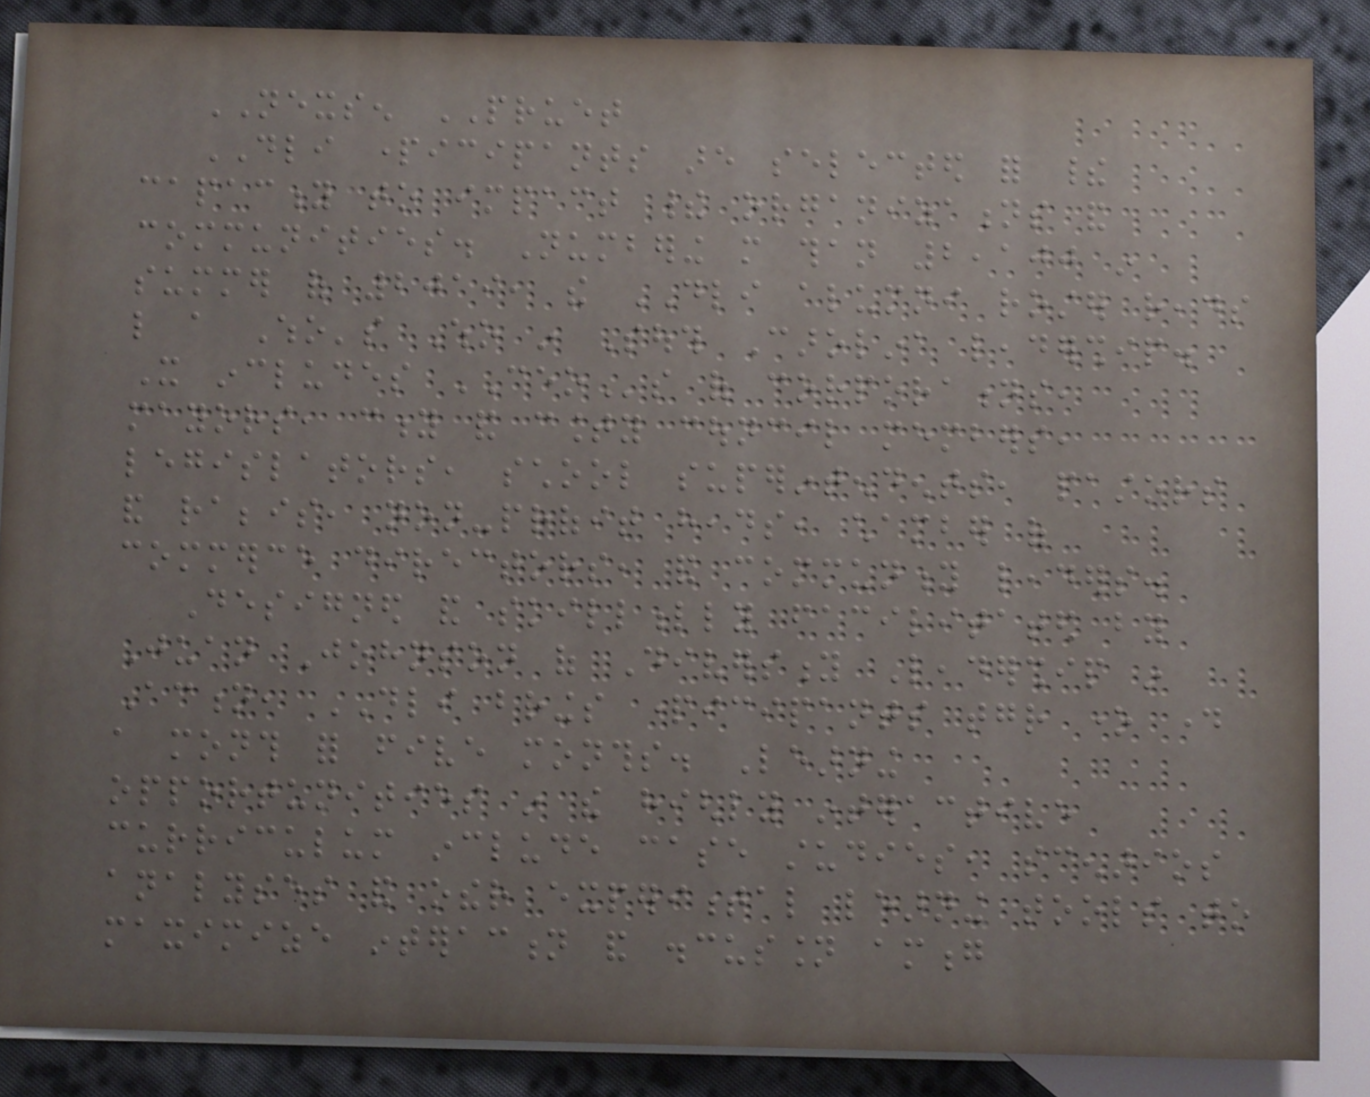NEXSEN PRUET
DLI participants are selected for their
capacity to impact their organizations and
communities. Numbering more than 2,100 in
summer of 2019, the DLI alumni roster reads
like a Who's Who in South Carolina leadership.
It includes CEOs of corporations,
mayors, city and county council members,
legislators, school superintendents, pastors
and rabbis, non-profit heads, chamber of
commerce directors, and community leaders.
Designed and skillfully facilitated by
Juan Johnson of Diversity Leadership in
Action, DLI brings participants together one day
a month for five months. Learning
opportunities in the highly interactive
curriculum include case studies, scenarios
analyses and other experimental learning tools to
maximize interaction and discussion among
